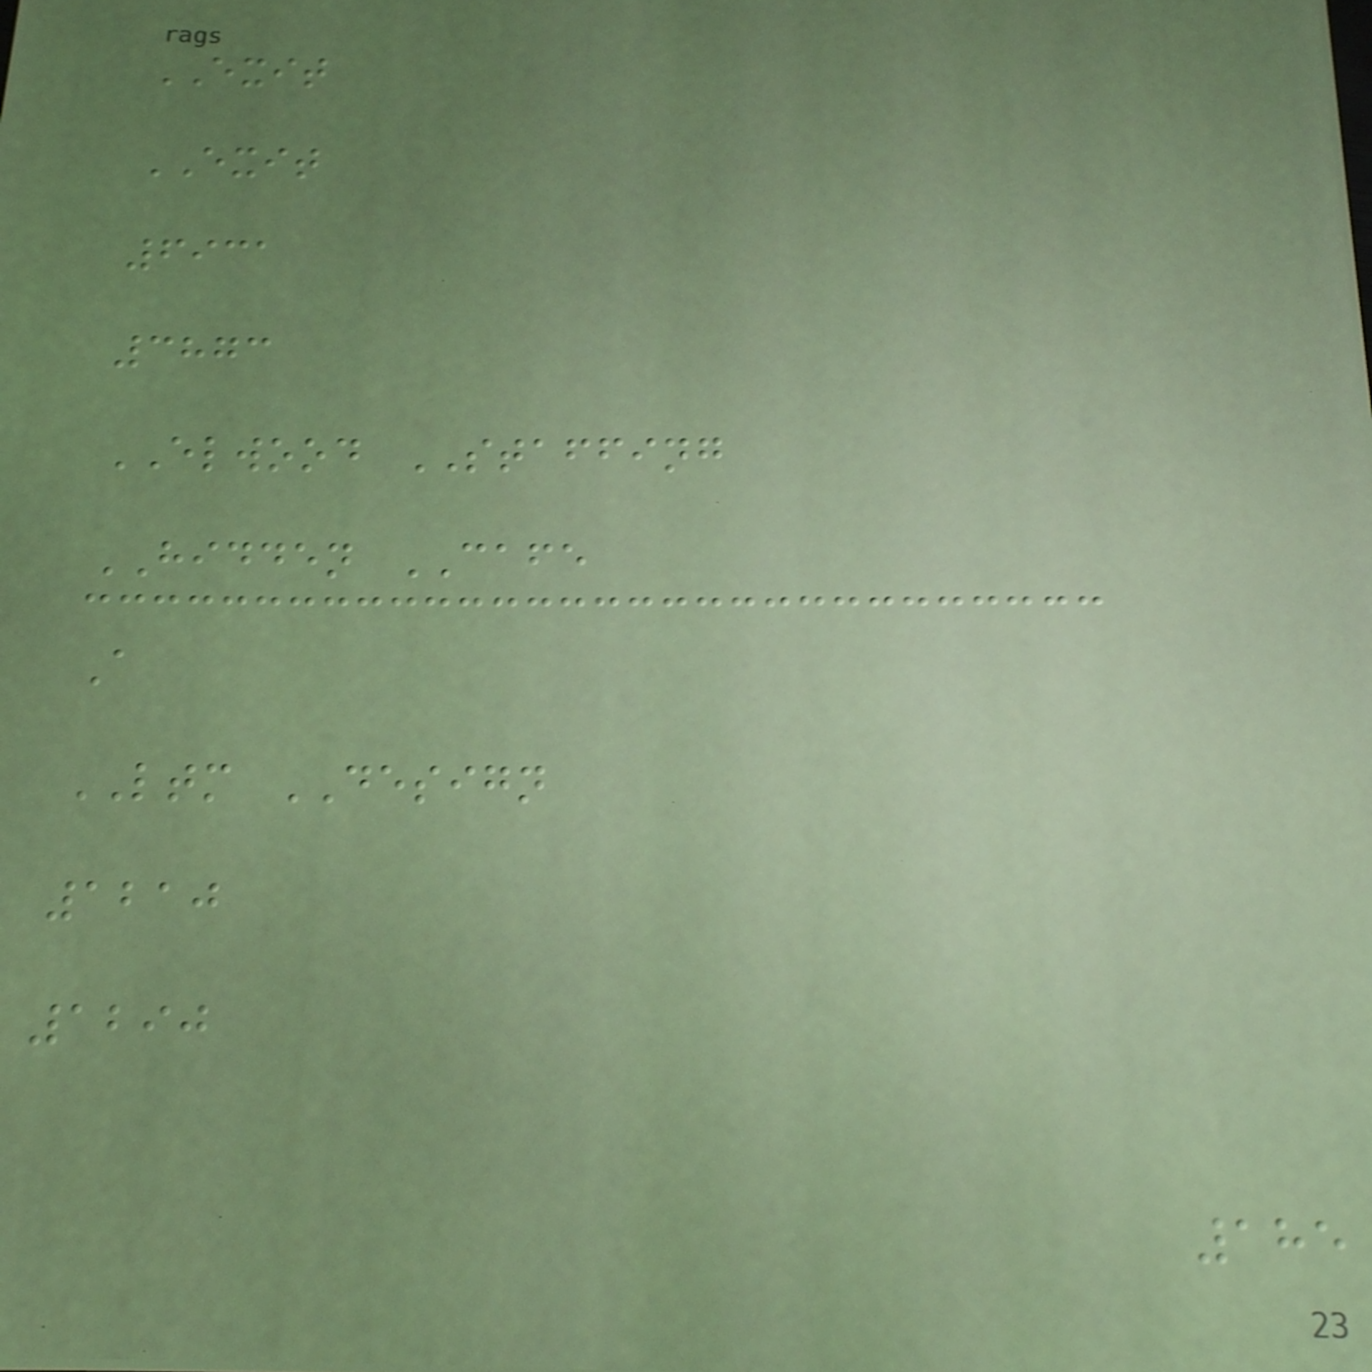EXIT
EXIT
6931
3873
ELWOOD STAFFING
HIDDEN CAFE
A
LTM DESIGN
1210
1290
185
